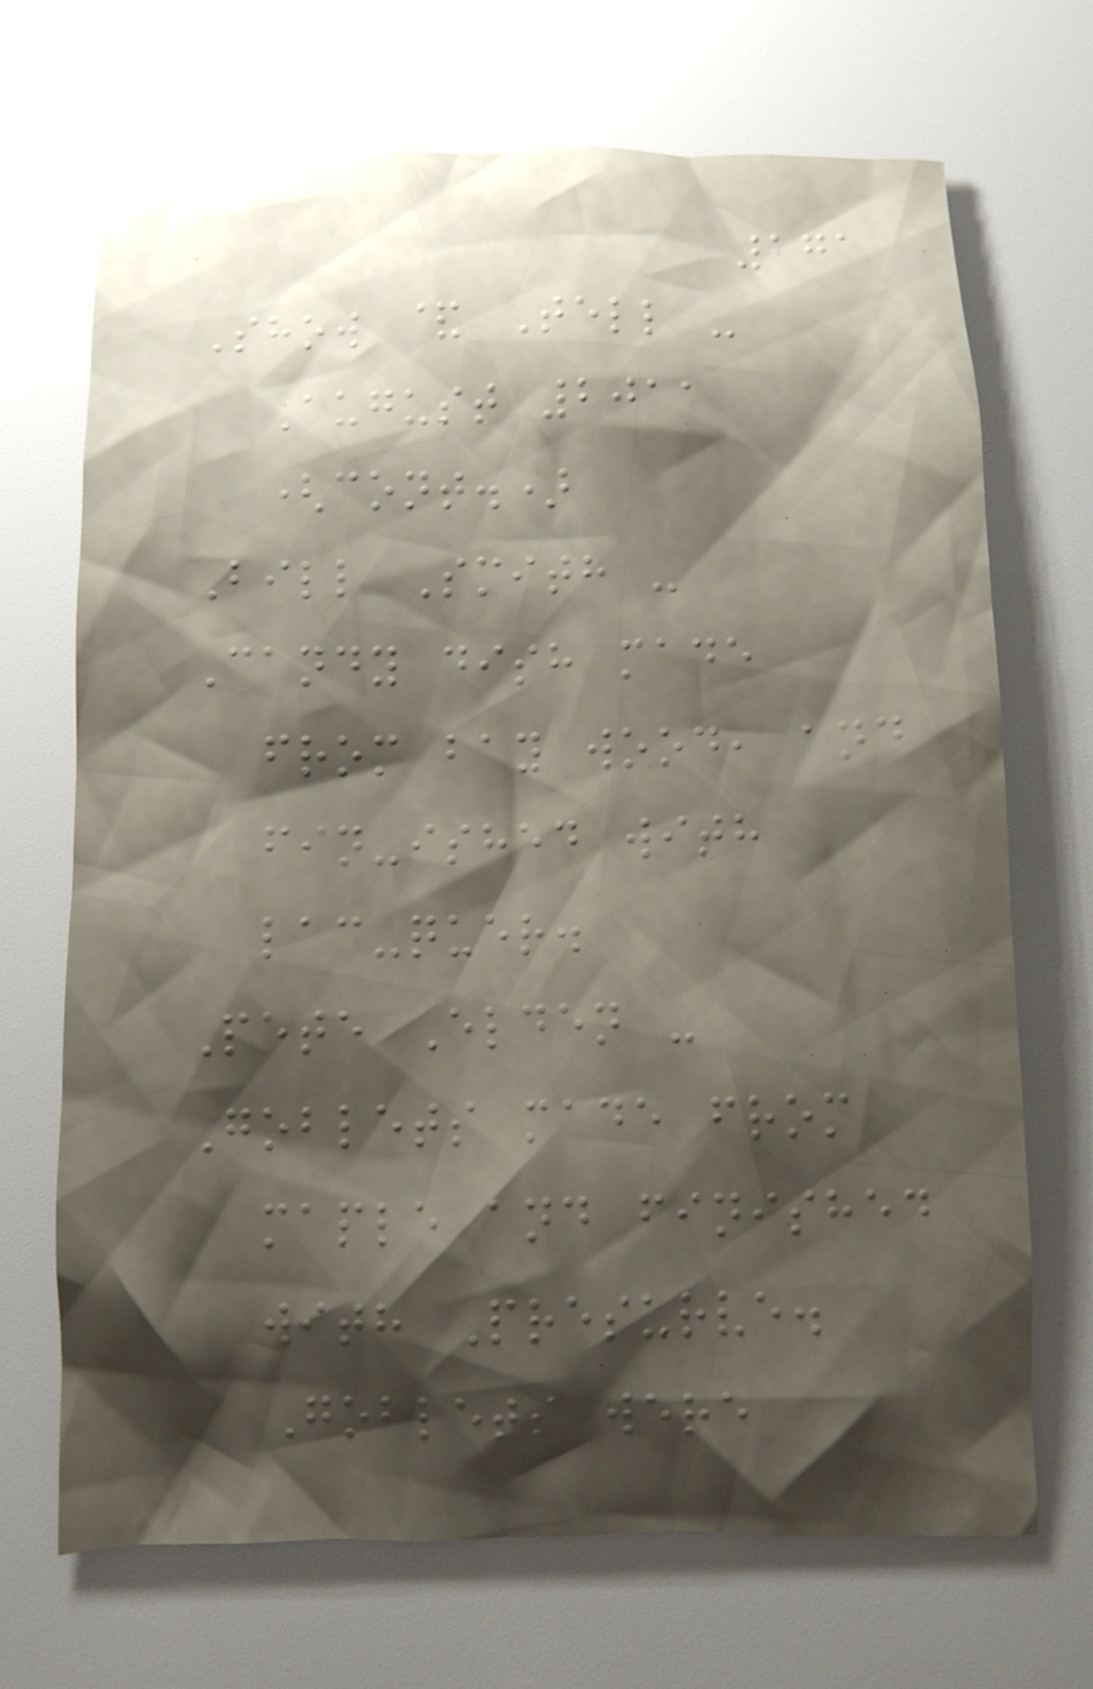271
Show & Tell -
August 2011
(cont.)
Bill Smith -
Candy dish made
from bay wood, and
fin-ished with
lac-quer.
Pete Elden -
Goblets made from
maple and finished
with Presurve.
Goblets were
